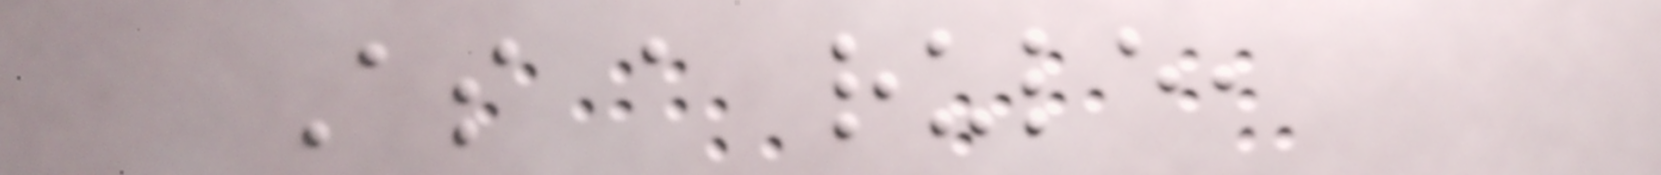As a rule,
